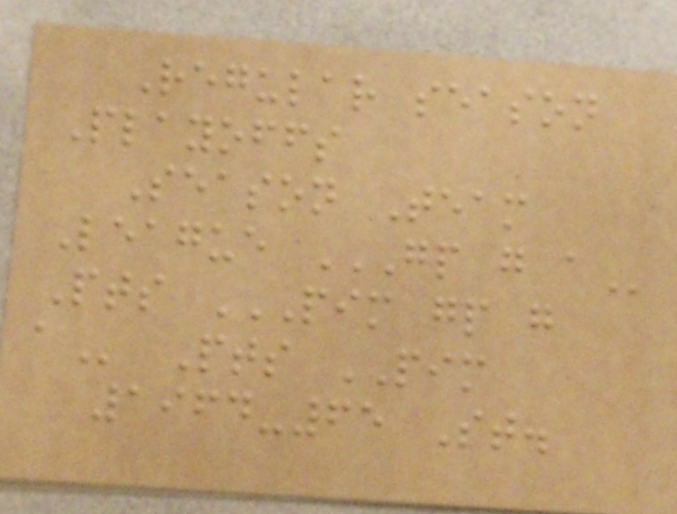Regular season
Playoffs
Season Team
League GP G A
Pts PIM GP G
A Pts PIM
1964-65 St.
